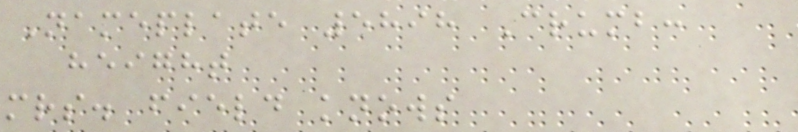Nameplate 5898 Crumb:
height
mrs. field knows
